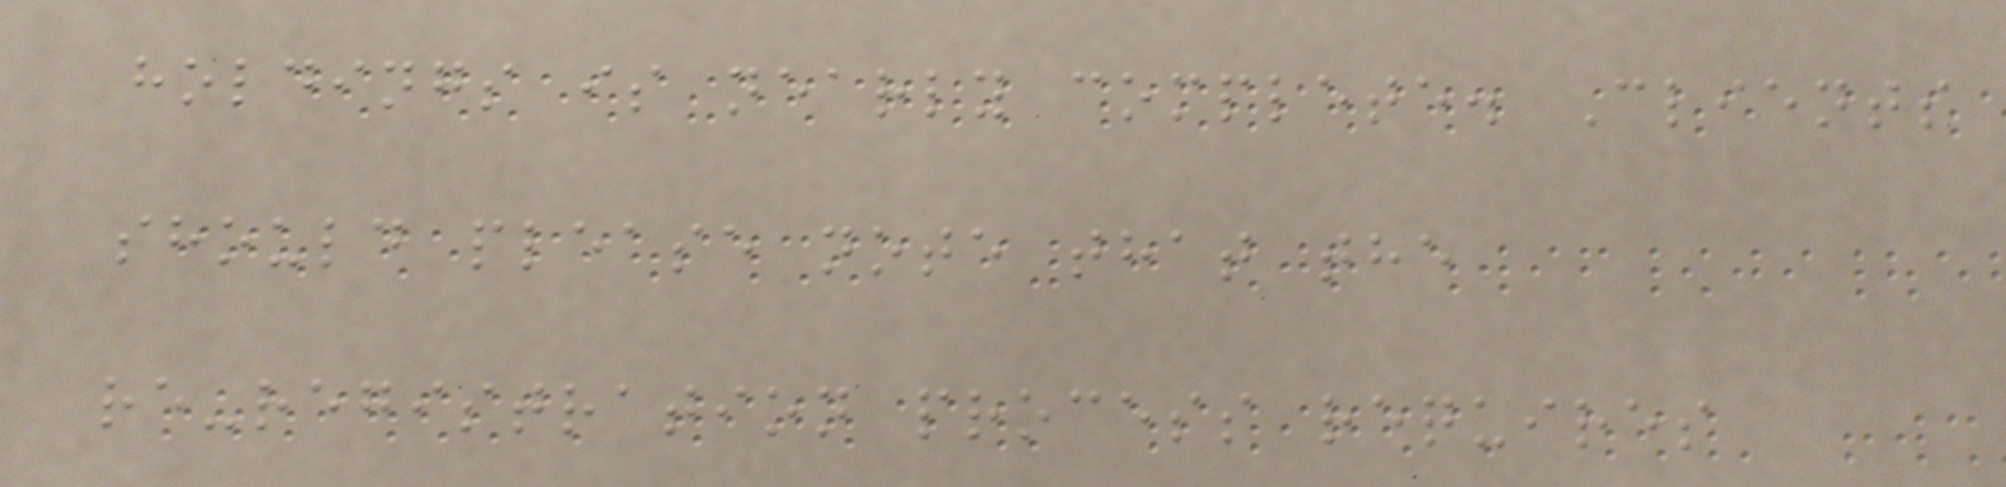holdings is nearly complete. Clients
should please note that the
re-registration process requires
